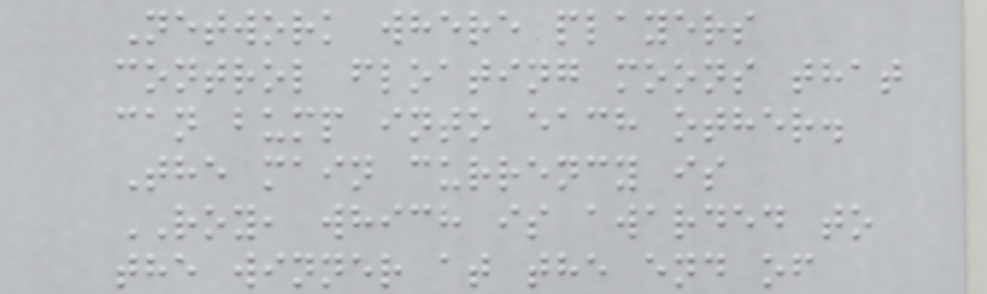Network where players
control floating moons that
can bump into each other.
The main currency is
ROY, which is awarded to
the winner at the end of
